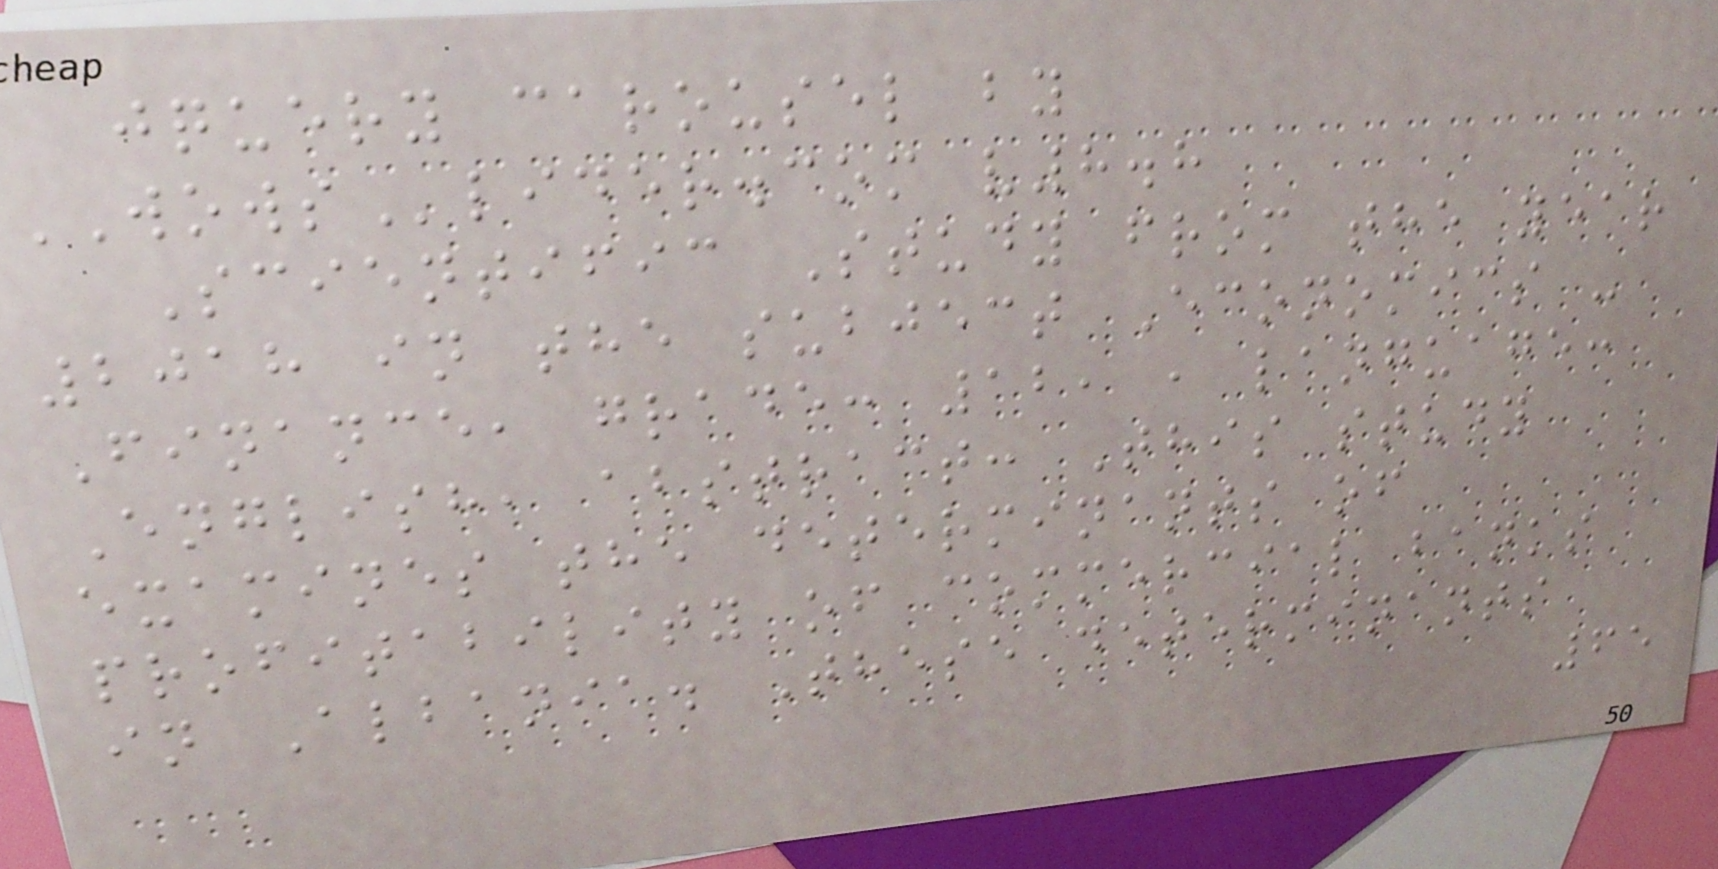jquery carousel by
WOWSlider.com v8.8
Scientific Study from the year
2018 in the subject Economics -
Finance, grade: 12, , language:
English, abstract: This study
examines the determinants of
profitability of commercial banks
in Albania. These determinants
65
